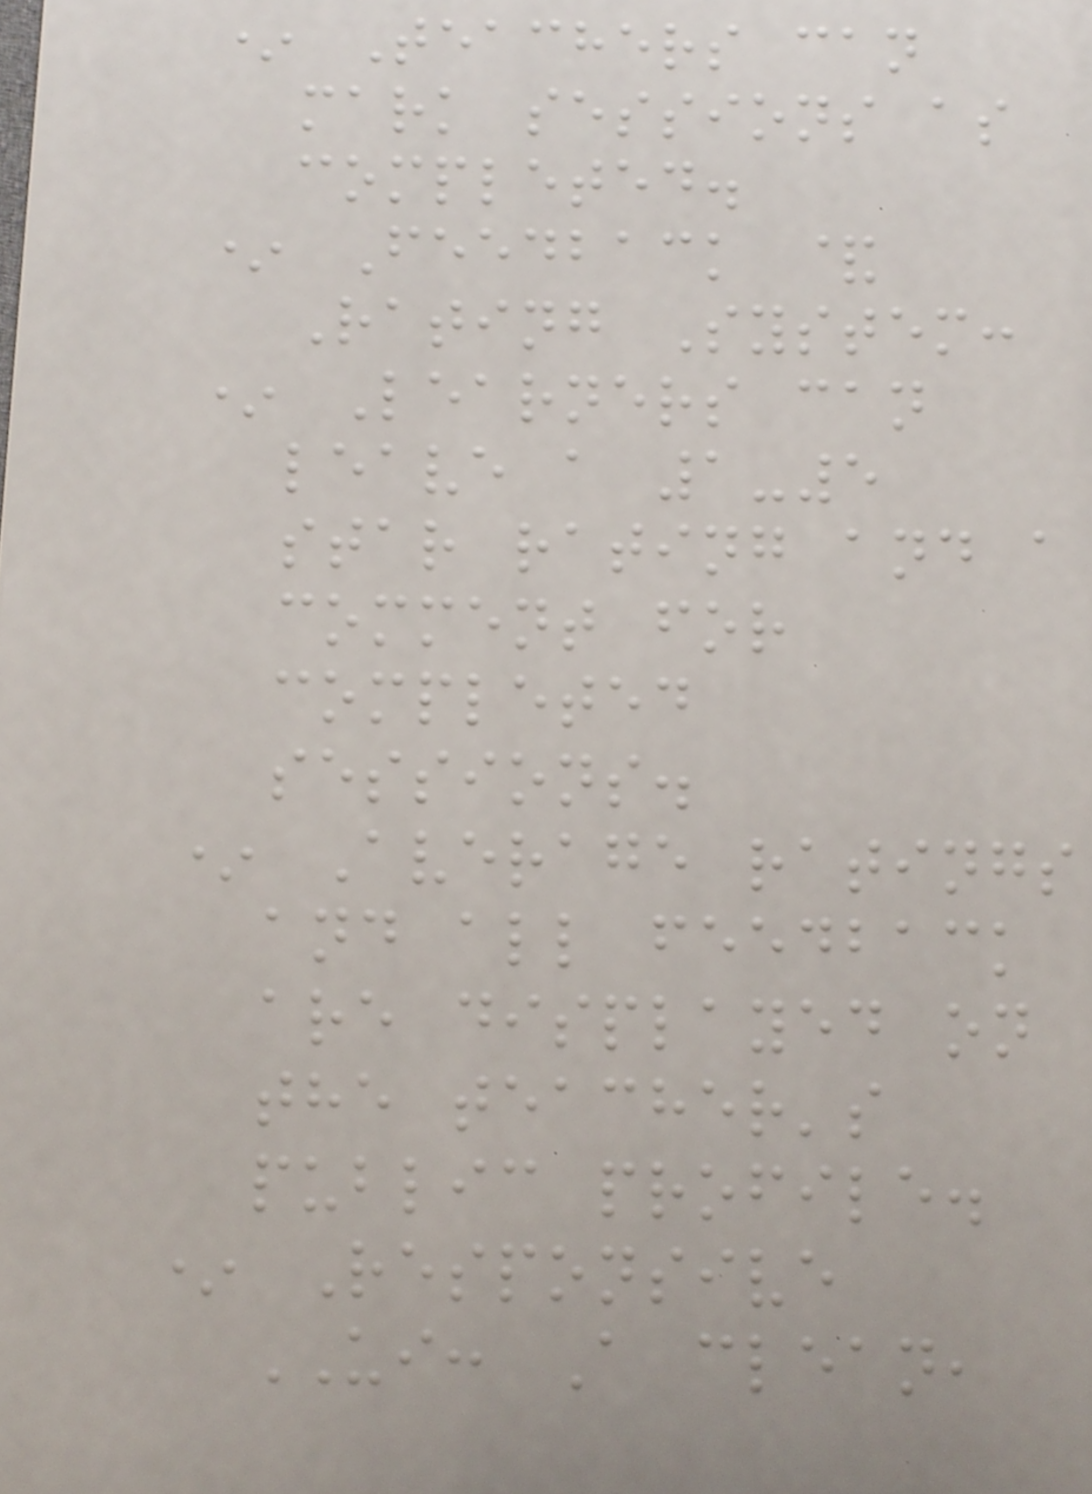* Teachers can
mark sessions as
completed.
* Feedback &
Rating System:
* Learners can
leave a 1-5
star rating and a
comment for
completed
sessions.
* Average ratings
and all feedback
are displayed on
the teacher's
public profile.
* Responsive
UI: A clean,
